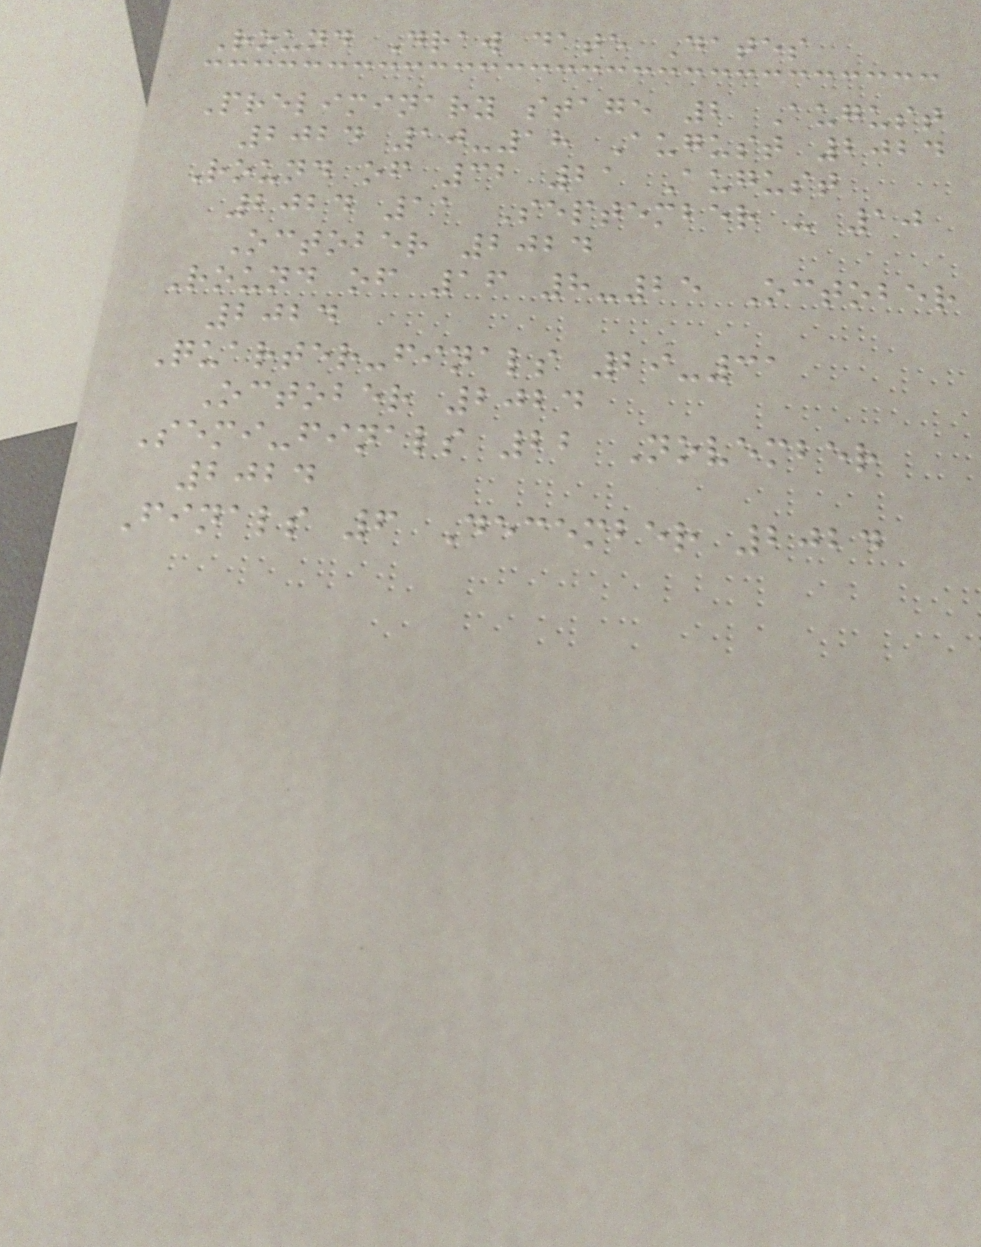Round Draw date Dates
Preliminary stage 2 August
2024 10-18 August 2024
Round of 32 21 August
2024 11 September - 10
October 2024
Round of 16 8-25 October
2024
Quarter-finals 29-31
October 2024
Semi-finals 22 November
2024
Finals 6 December 2024
